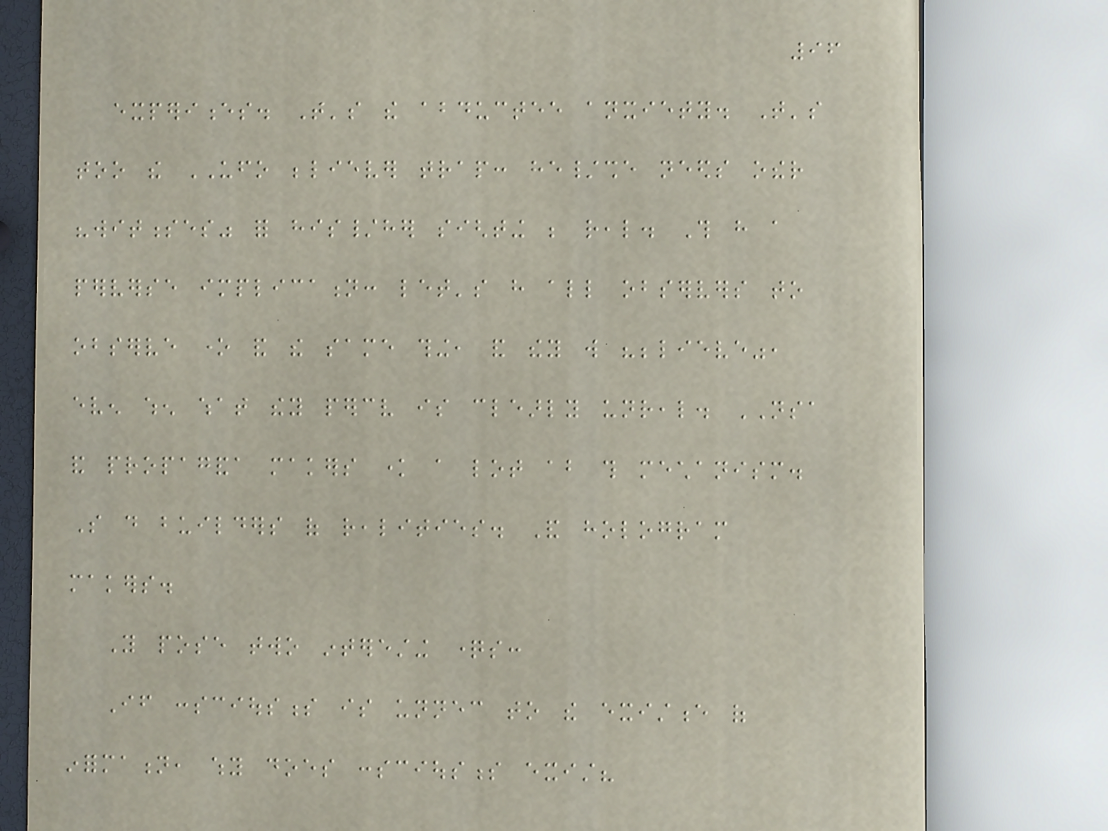96
experiences. That's the abductee anxiety. That's
too the UFO believer trap: he/she needs other
"witnesses" for his/her sighting be real. This have a
perverse implication: let's have all observers to
observe one and the same thing, and they will "believe",
even when what they perceive is clearly unreal. NSA
and propaganda makers know a lot about this mechanism.
So do builders of realities. And hologram
makers.
You pose two interesting questions:
If consciousness is unnecessary to the existence of
information, why does consciousness exist?
